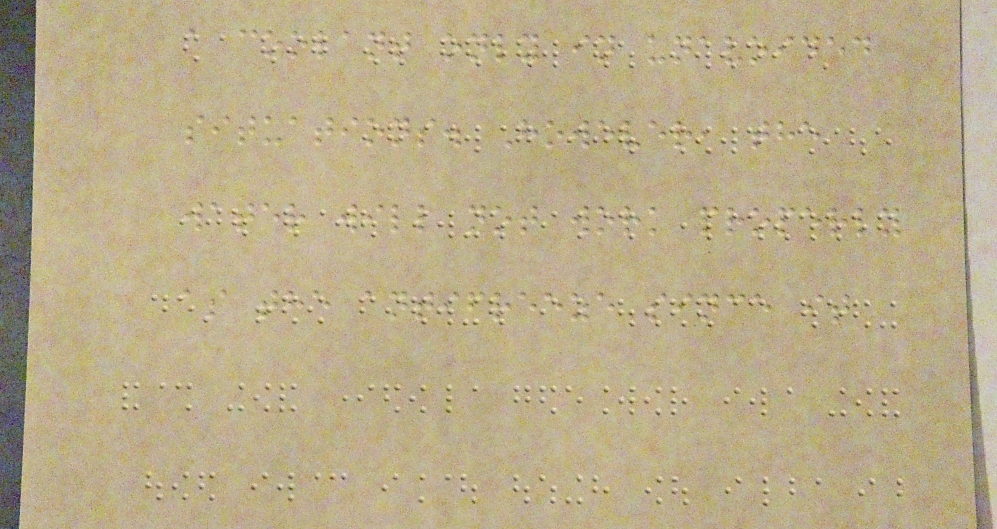a coolant only in unavoided
situations. However, the
water will not work properly
as the antifreeze since it
